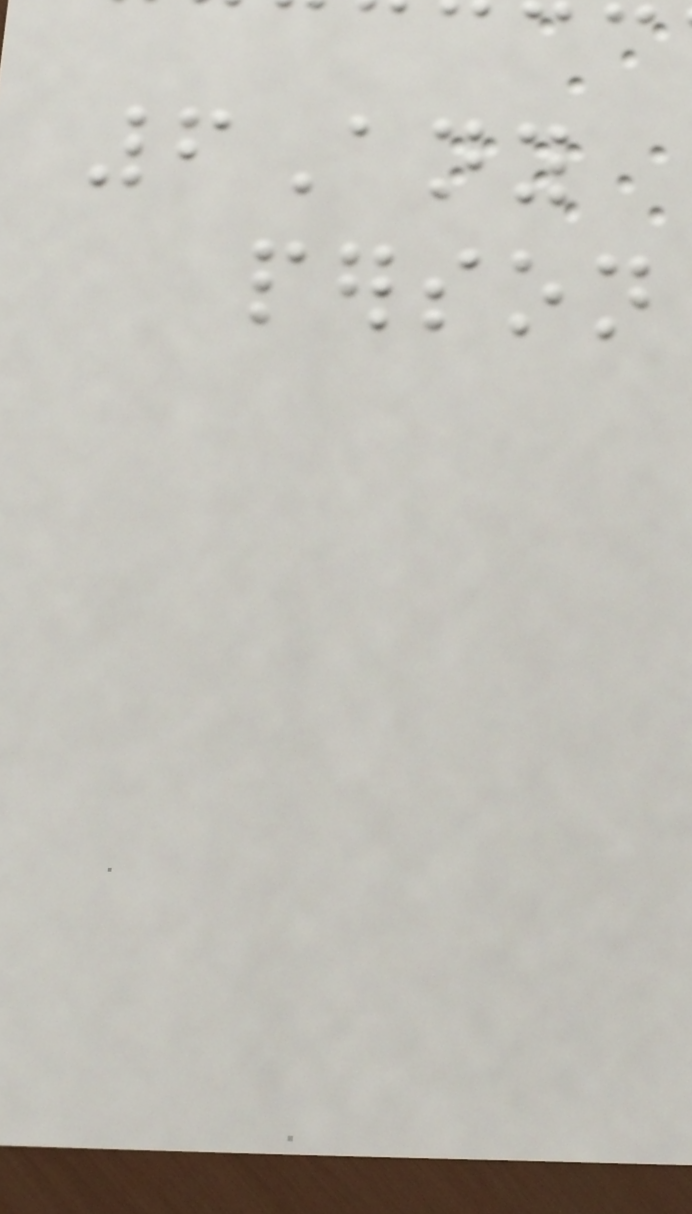6Any
person
